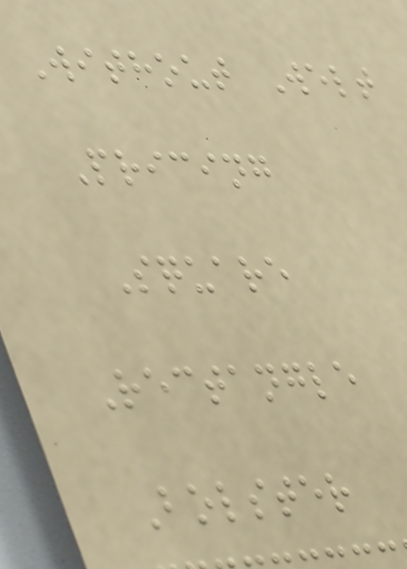Without Welt
Pricing
Square
Rectangle
Bolster
